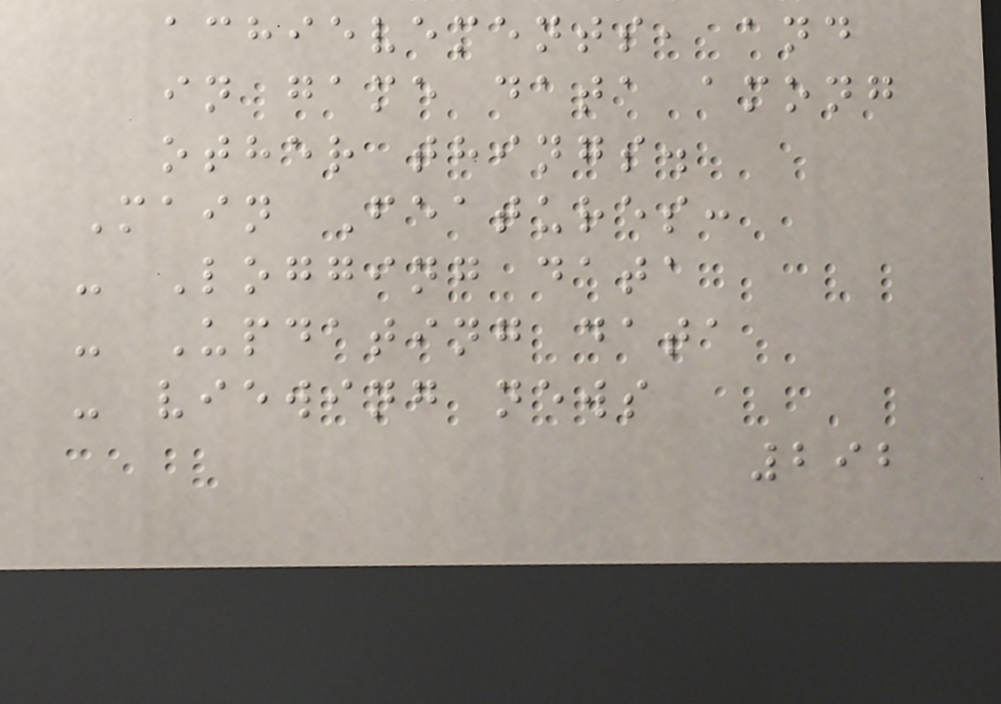achievements, and
in game data among
other things.
Main Features:
- Logging data
- Updating data
- viewing news
292
